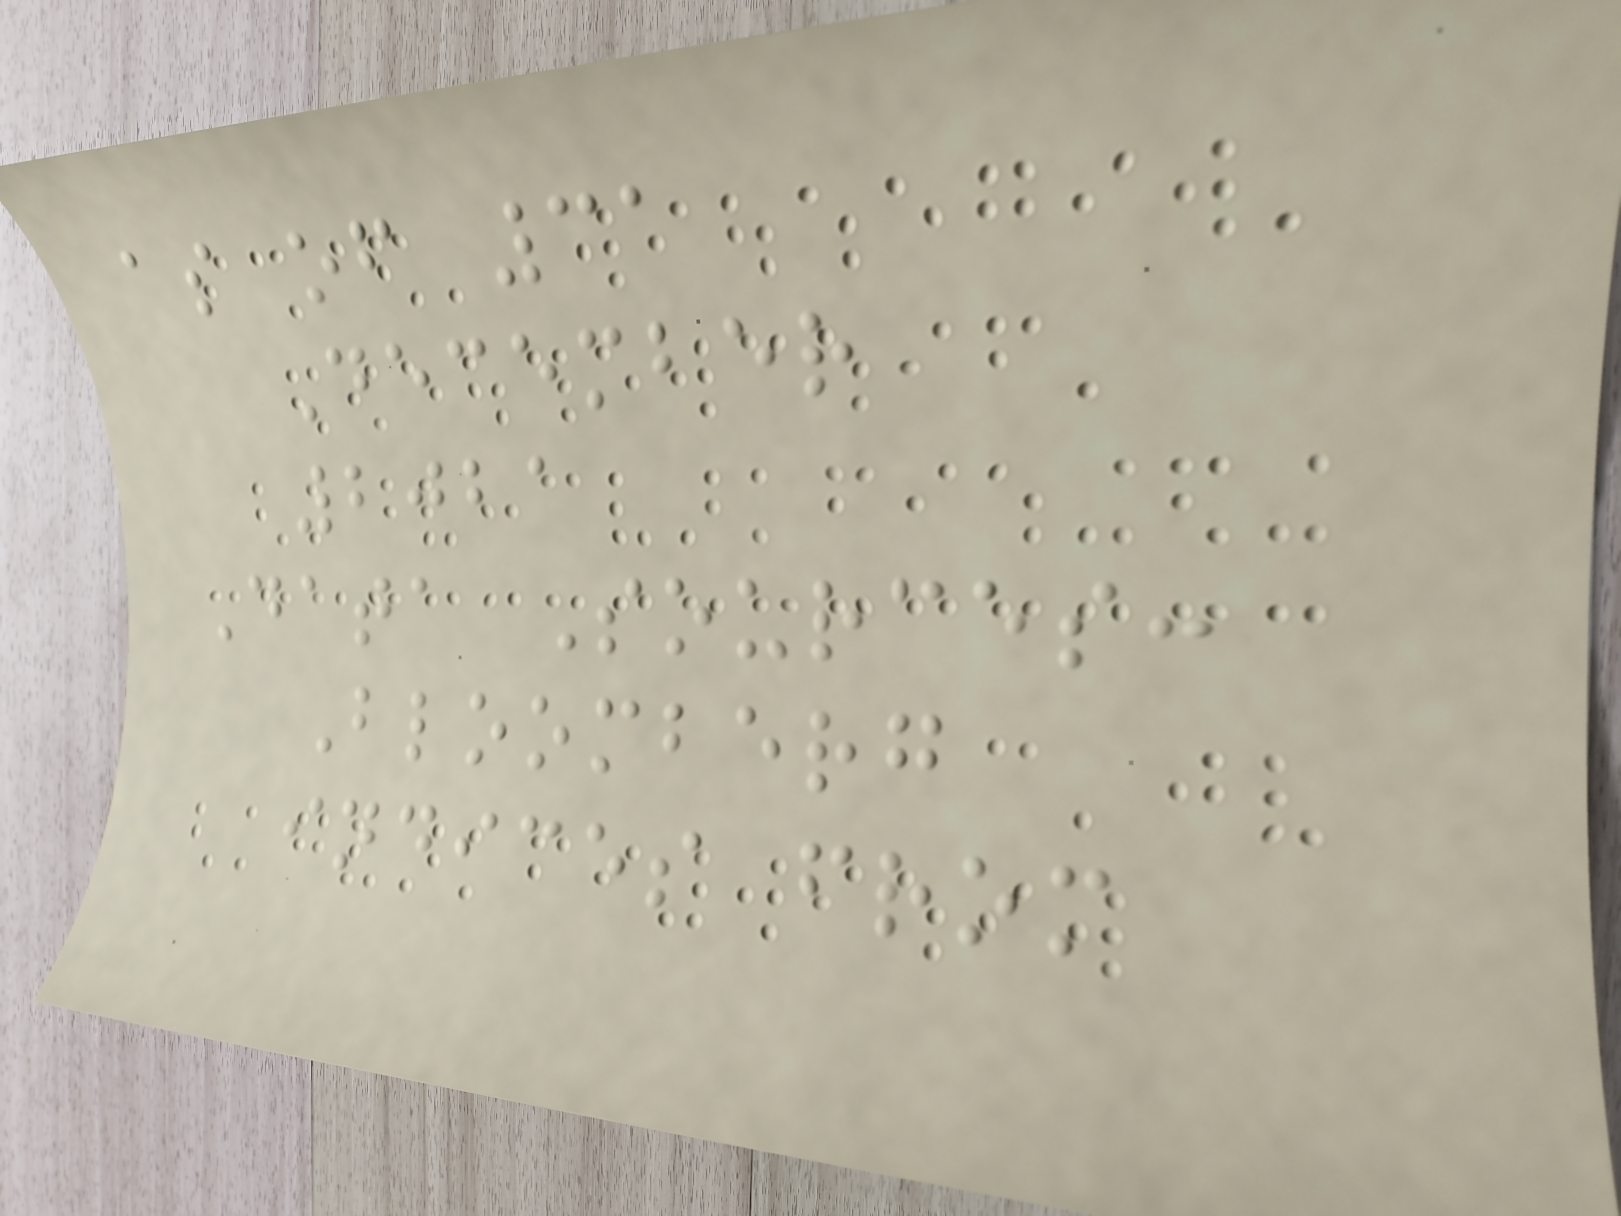as of 31
December
2021
Data Sources:
Bloomberg
indices from
